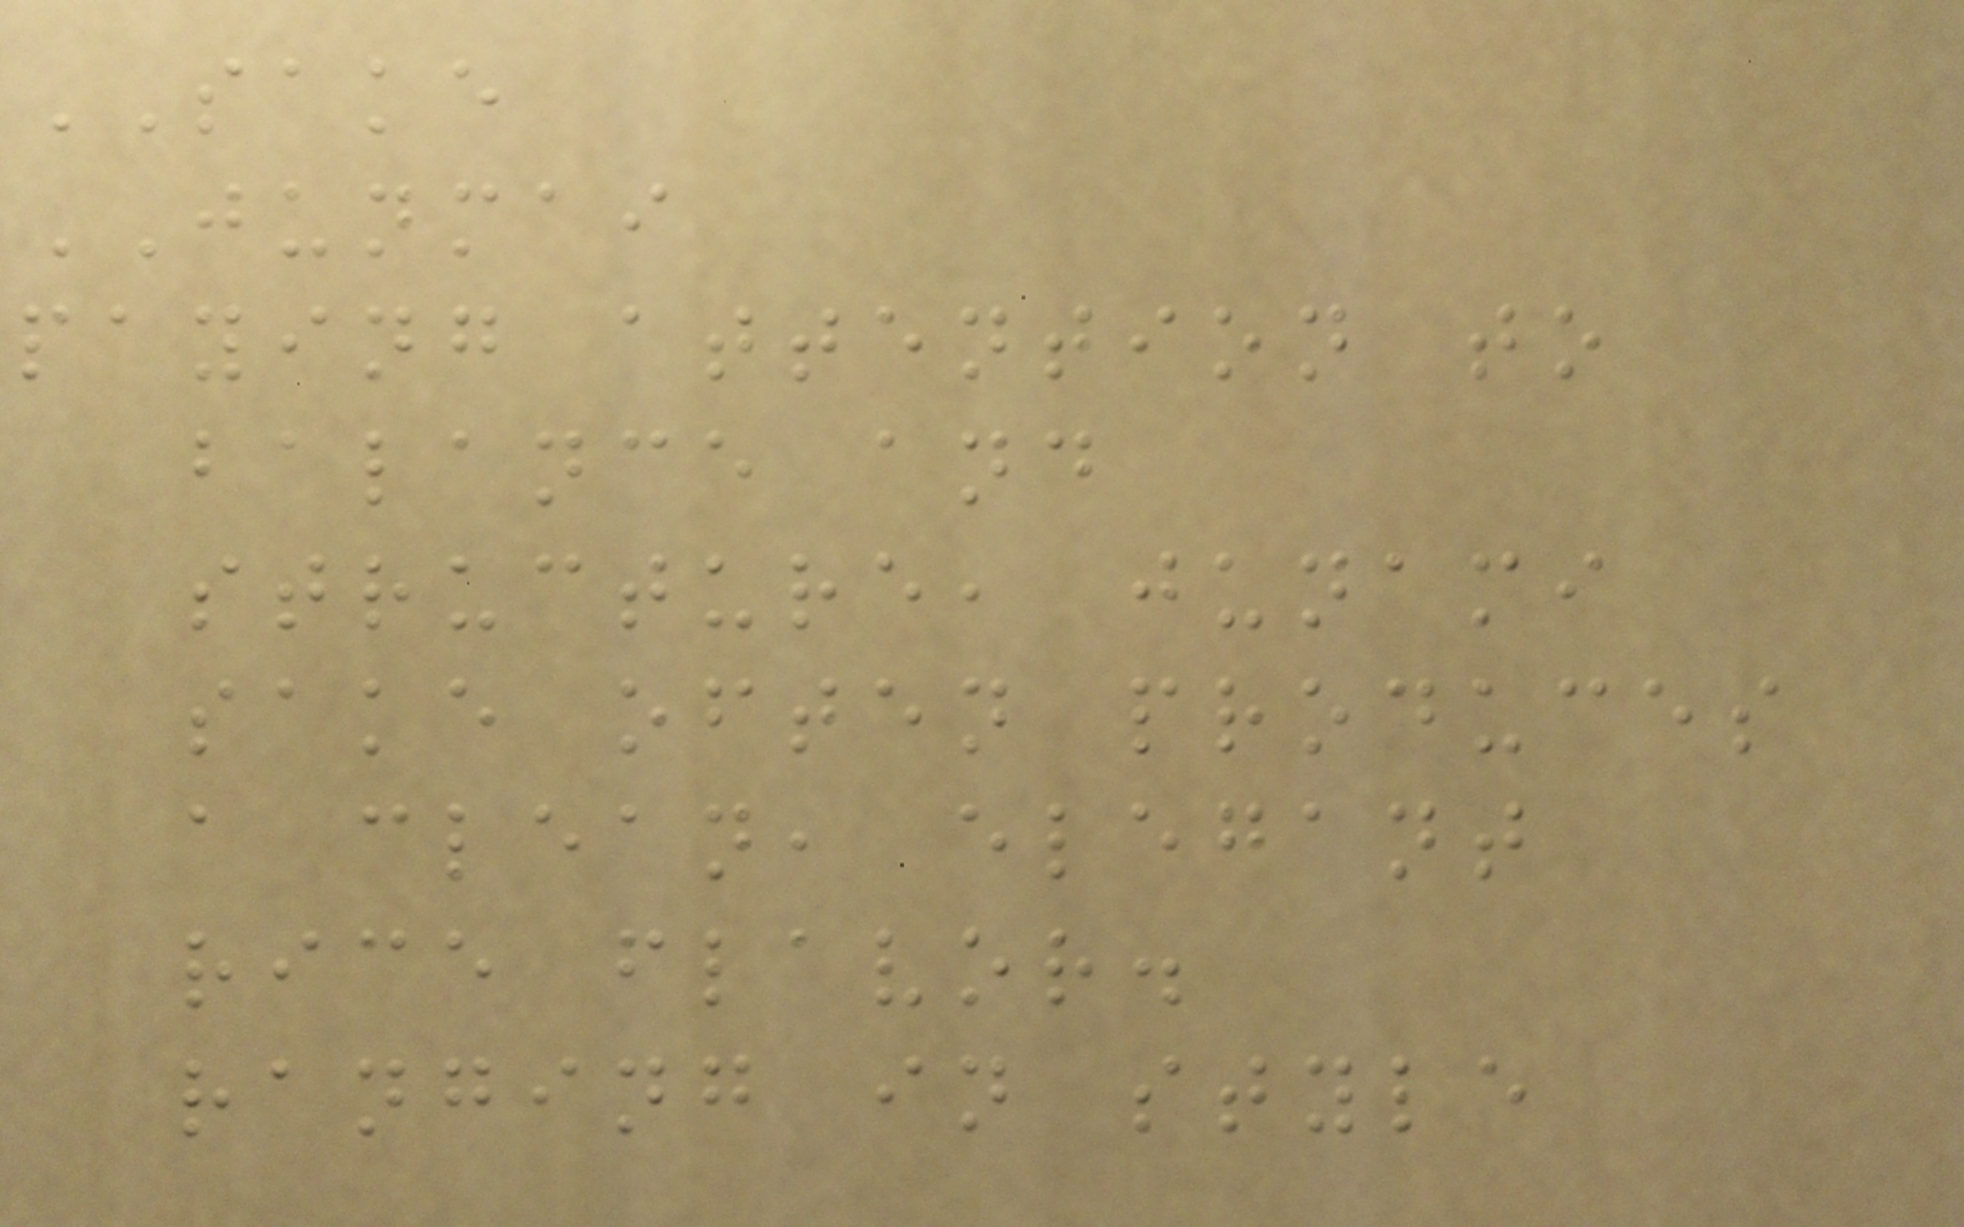SAKE
JUNMAI
paying attention to
balance and
structure, junami
sake often produces
a clean, elegant
rice flavor.
ranging in style
